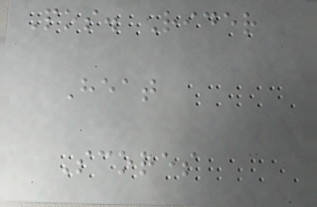Pos. Rider
Heat
Scores
